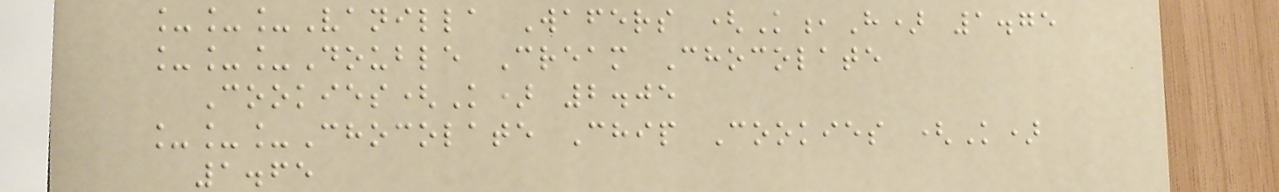___Vanilla Wafers (K,H) 1.75
___Double Cream Chocolate
Cookies(K) 2.05
___Chocolate Chip Cookies (K)
1.65
